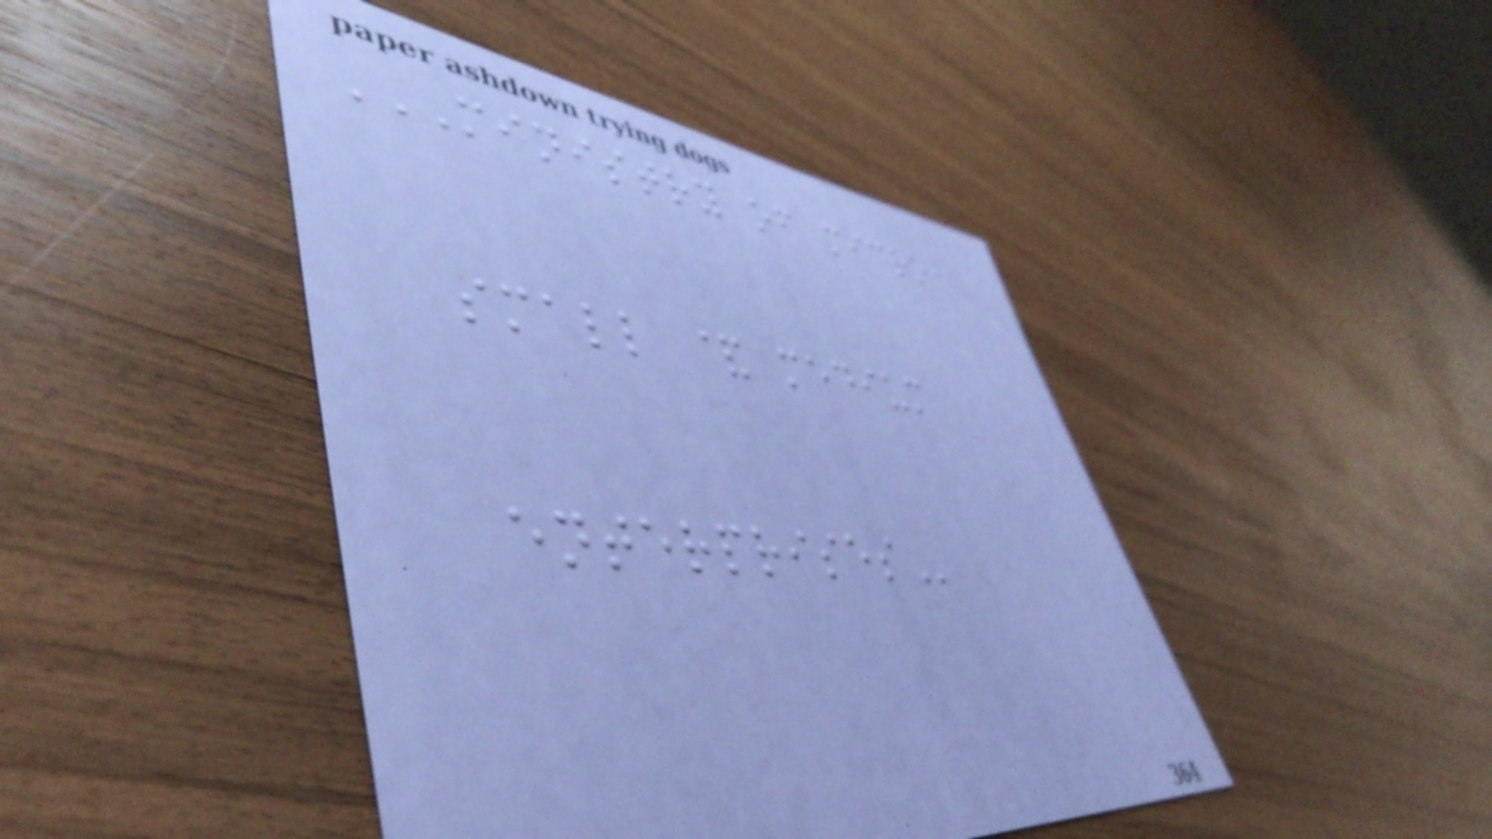MINISTRY OF MICRO,
SMALL & MEDIUM
ENTERPRISES
